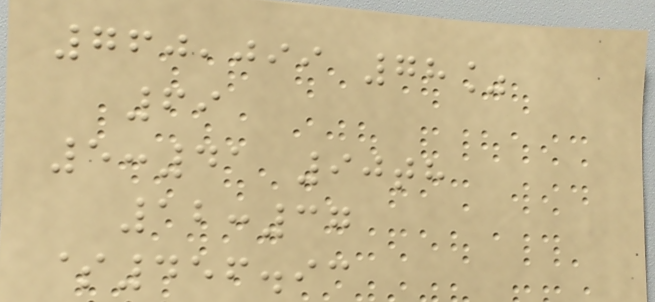760,099 78%
69
5:41 90th
12:37
$456.93
